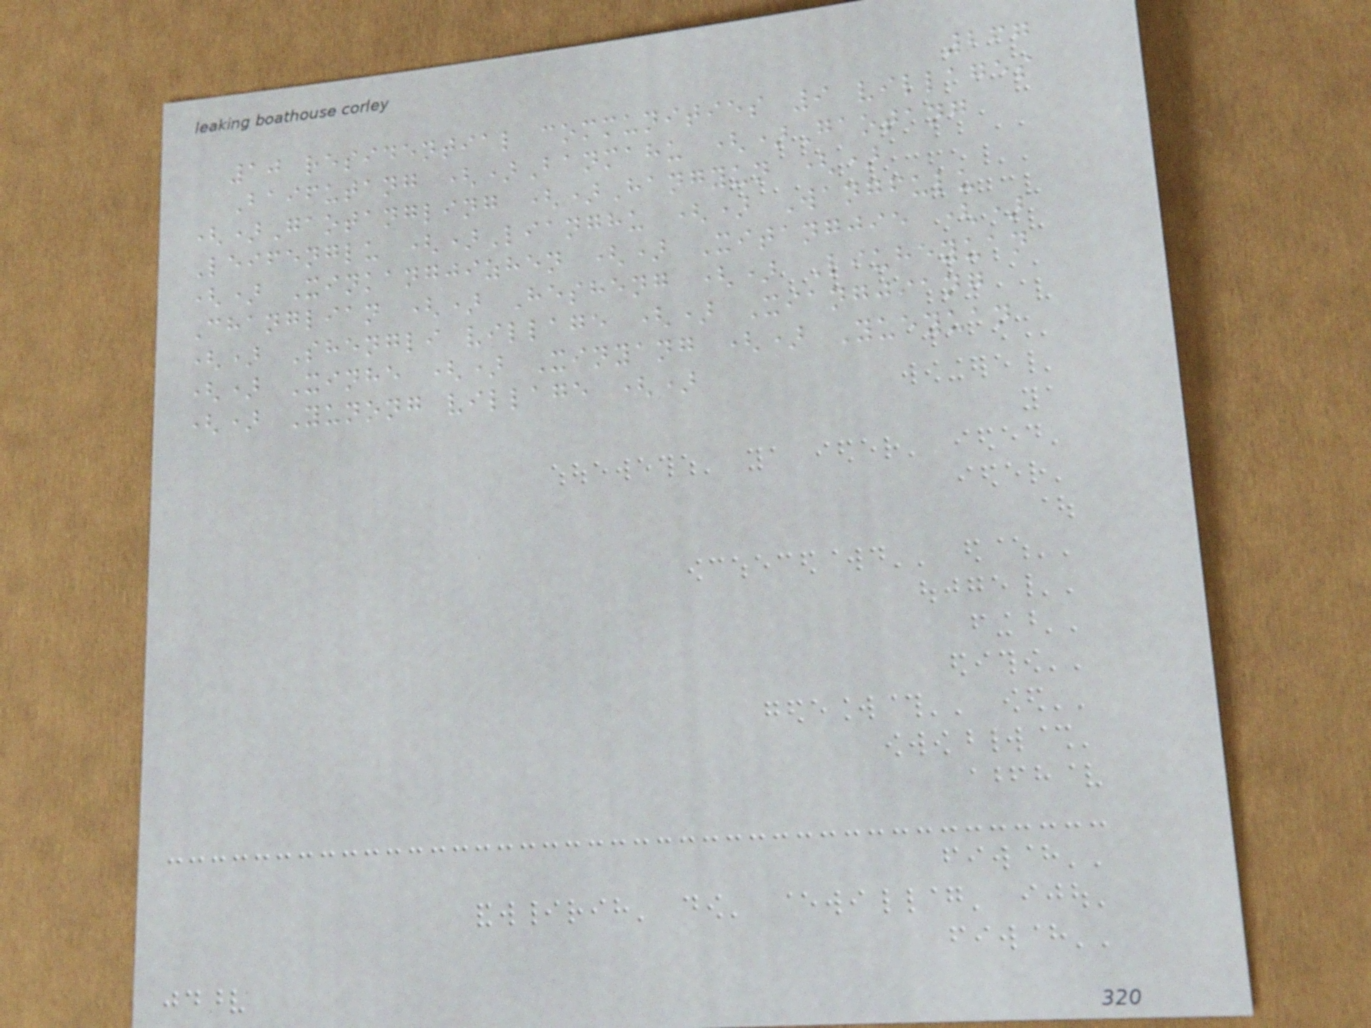267
10 residential communities 9 villages
Baifutang ()Banmahu ()Gaotang
()Gaotangling ()Hangyun ()
Leifenglu ()Lianghu () Wangfulu
() Xinkangjizhen () Xitangjie ()
Changlian () Hesheng () Liuheyuan
() Shengli village () Xiangjiang
() Xinhe () Xinyang () Yueyuan
() Yunong village ()
